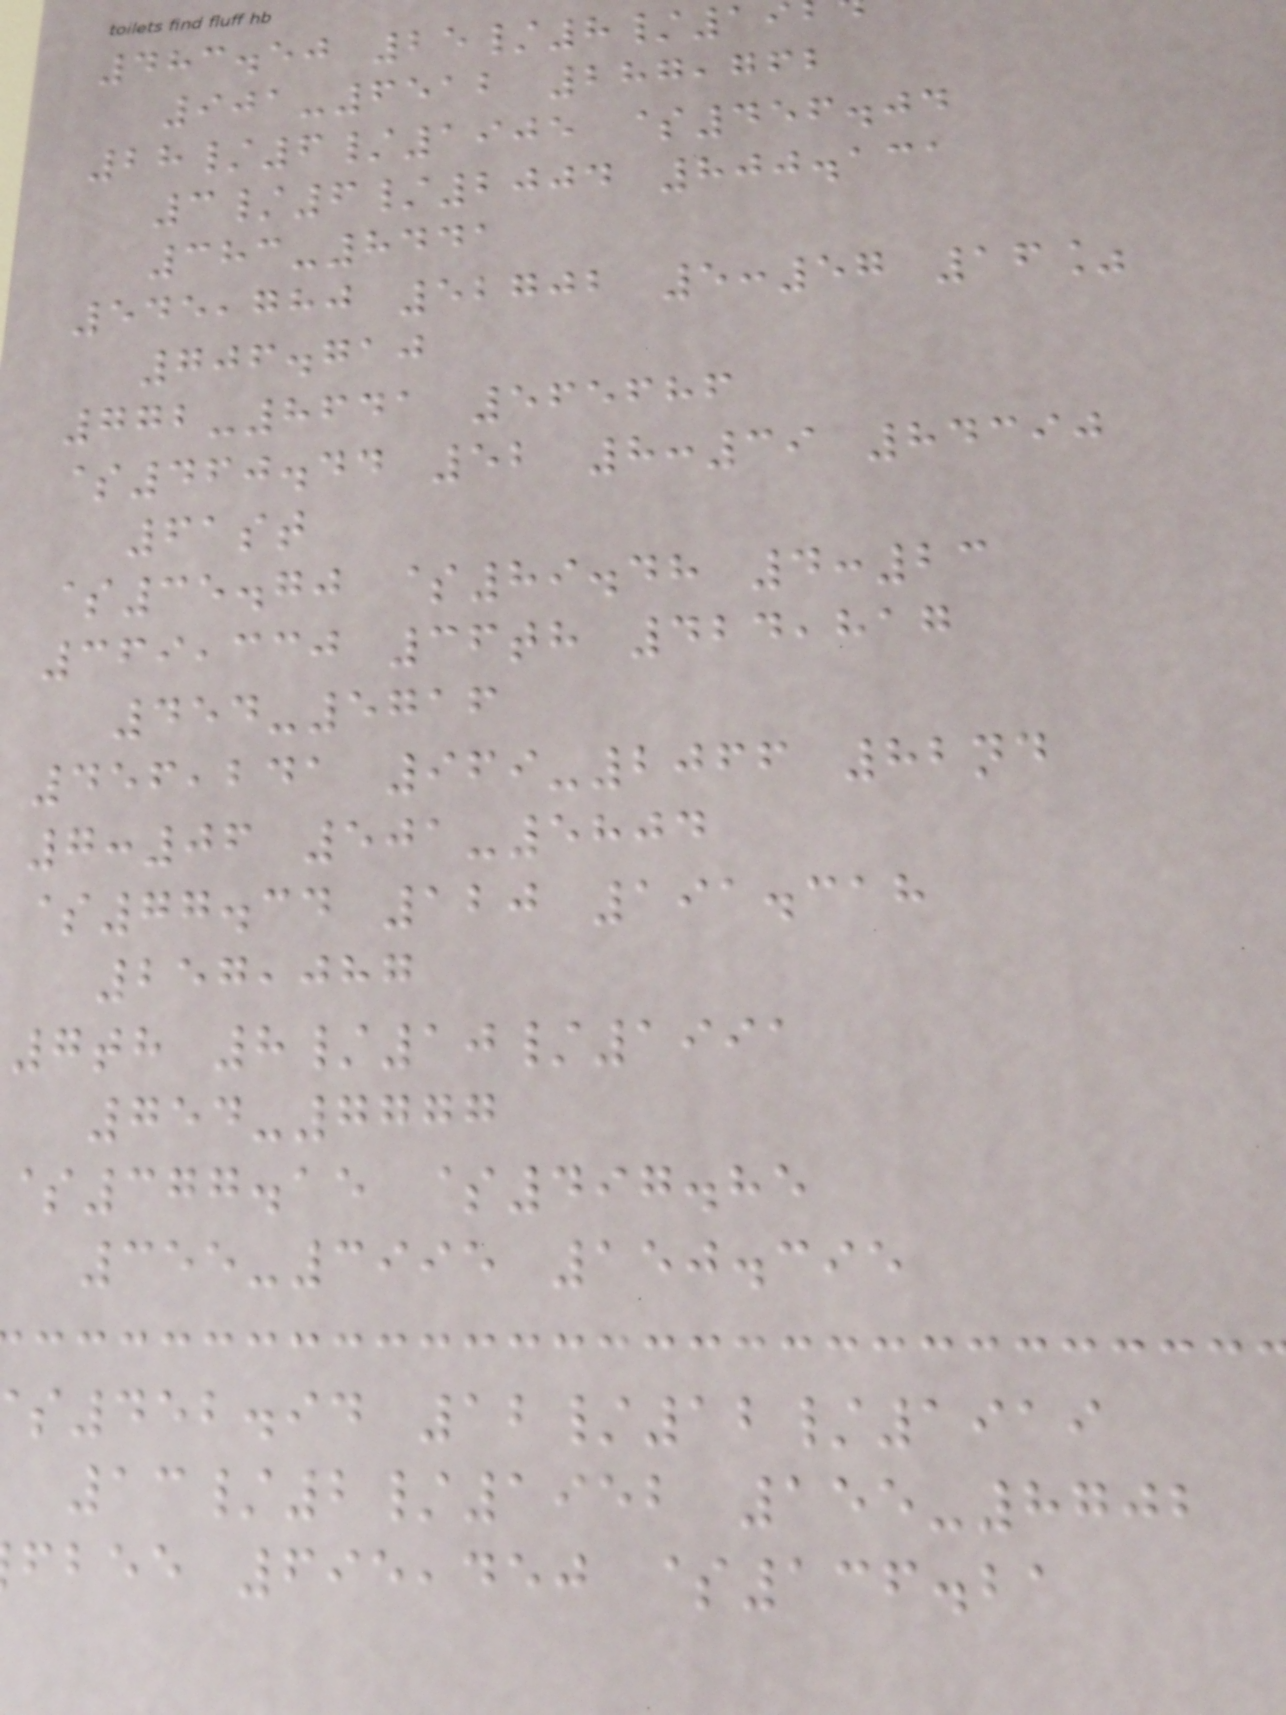483.50 25/8/19
901-6512 287,762
28/6/1905 $456.04
3/6/2004 800.131
383-8441
545,780 52702 5:57 16%
706.710
772-8641 565686
$460.44 52 8:39 84390
61st
$35.70 $89.48 4:23
369,330 36th 424,817
454-5716
456,241 969-2066 82nd
7:06 501-5804
$77.34 120 191.318
257,087
7th 8/10/1991
754-7777
$377.15 $497.85
355-3995 150.395
452.94 12/12/1919
13/2/1952 155-8702
fbee 695,450 $136.21
